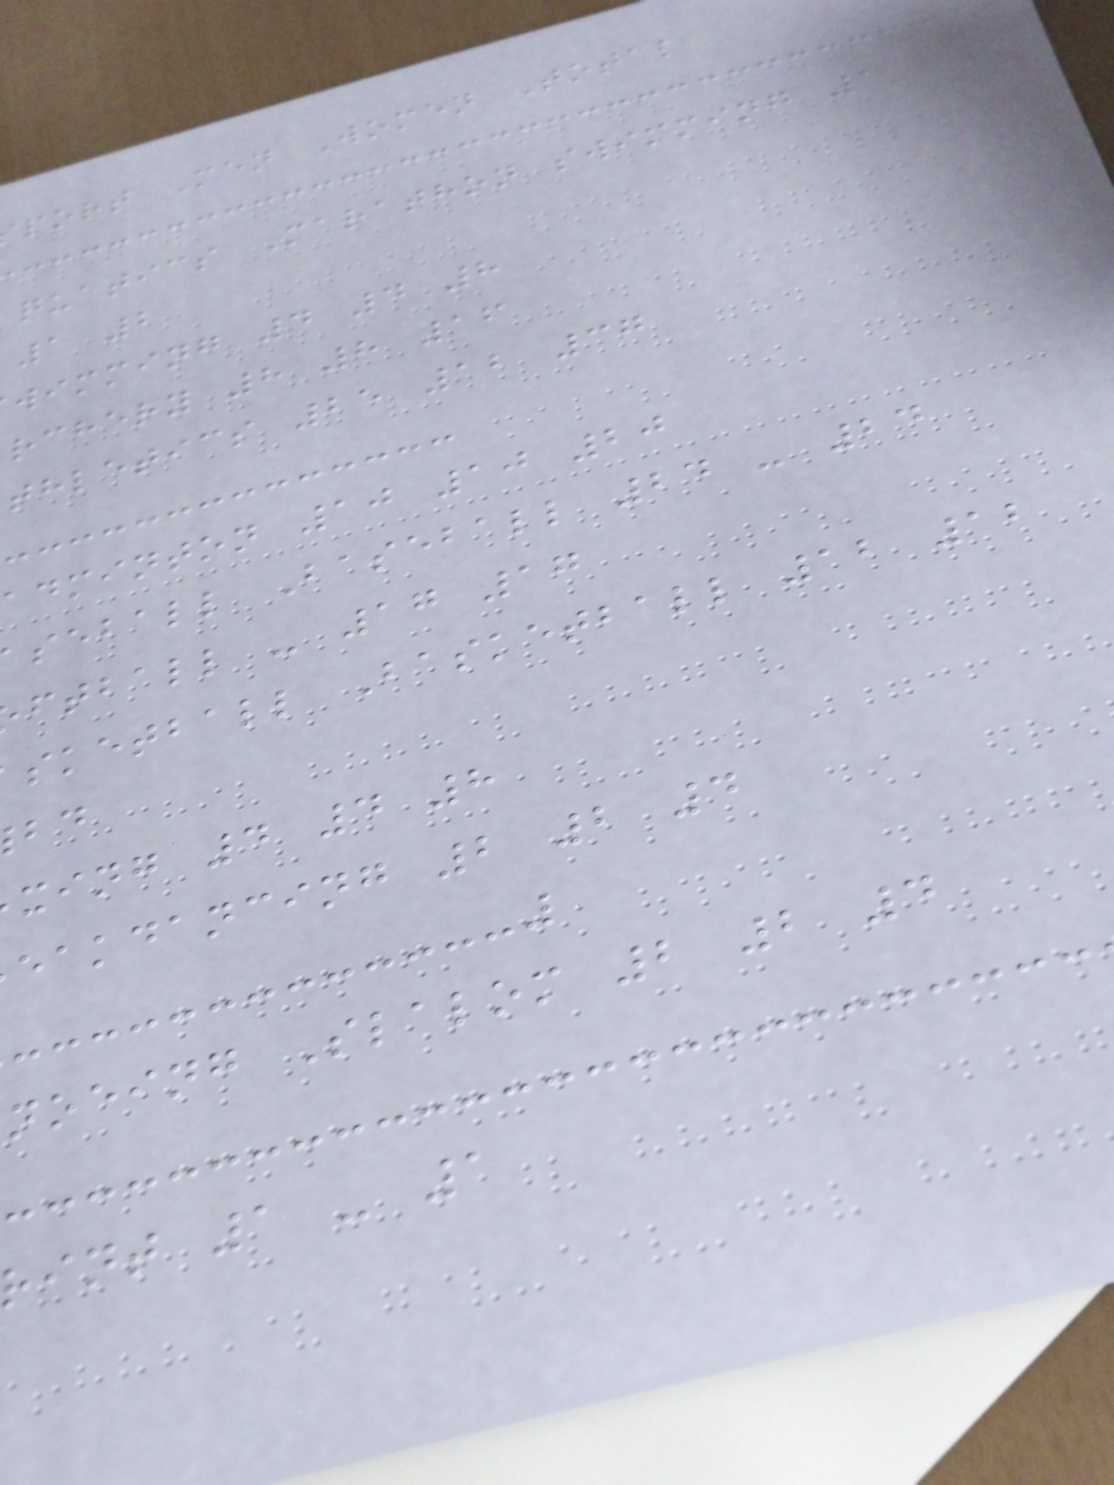port Men Women Total
quatics Marathon swimming 1
1 2
wimming 4 4 8
rchery 8 8 16
thletics 25 12 37
adminton 10 10 20
seball Baseball 24 - 24
ftball - 17 17
sketball Basketball 12 12
xing 4 4 8
eakdancing 2 2 4
noeing Slalom 2 2 4
rint 1 - 1
